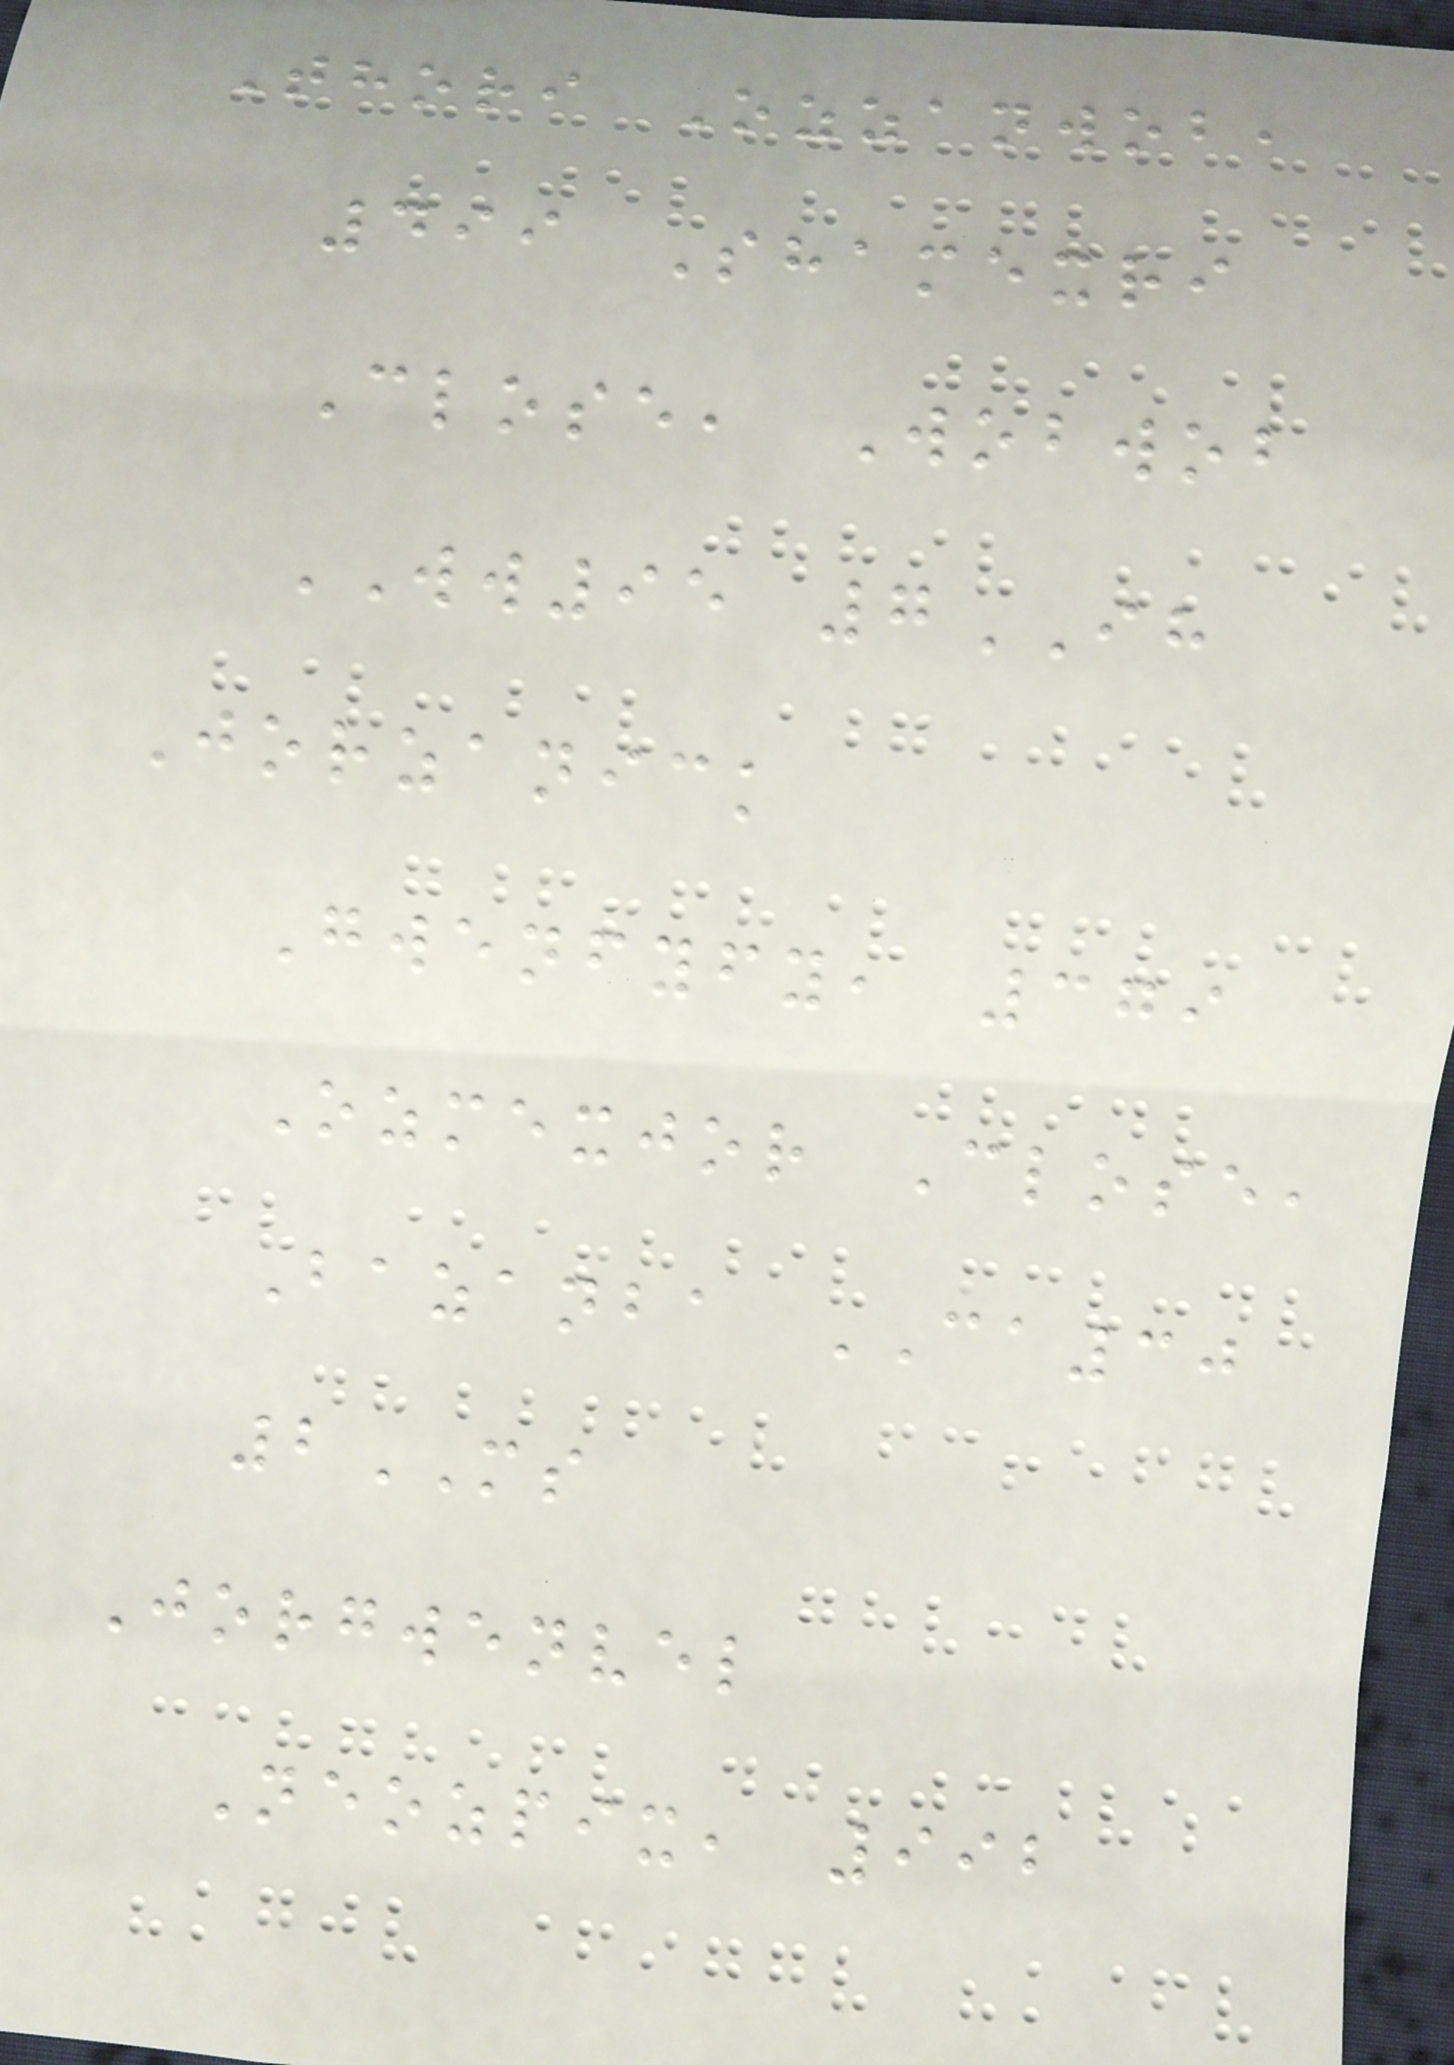Thori Ozzanwob,
499 Shamexri
Close, Wobwob
WW95 7IH
Jorzanick
Gwenfyfy, 379
Ozmexjor Close,
Bazanba CA30
2MS
Jorgwenvel
Neozpix, 992
